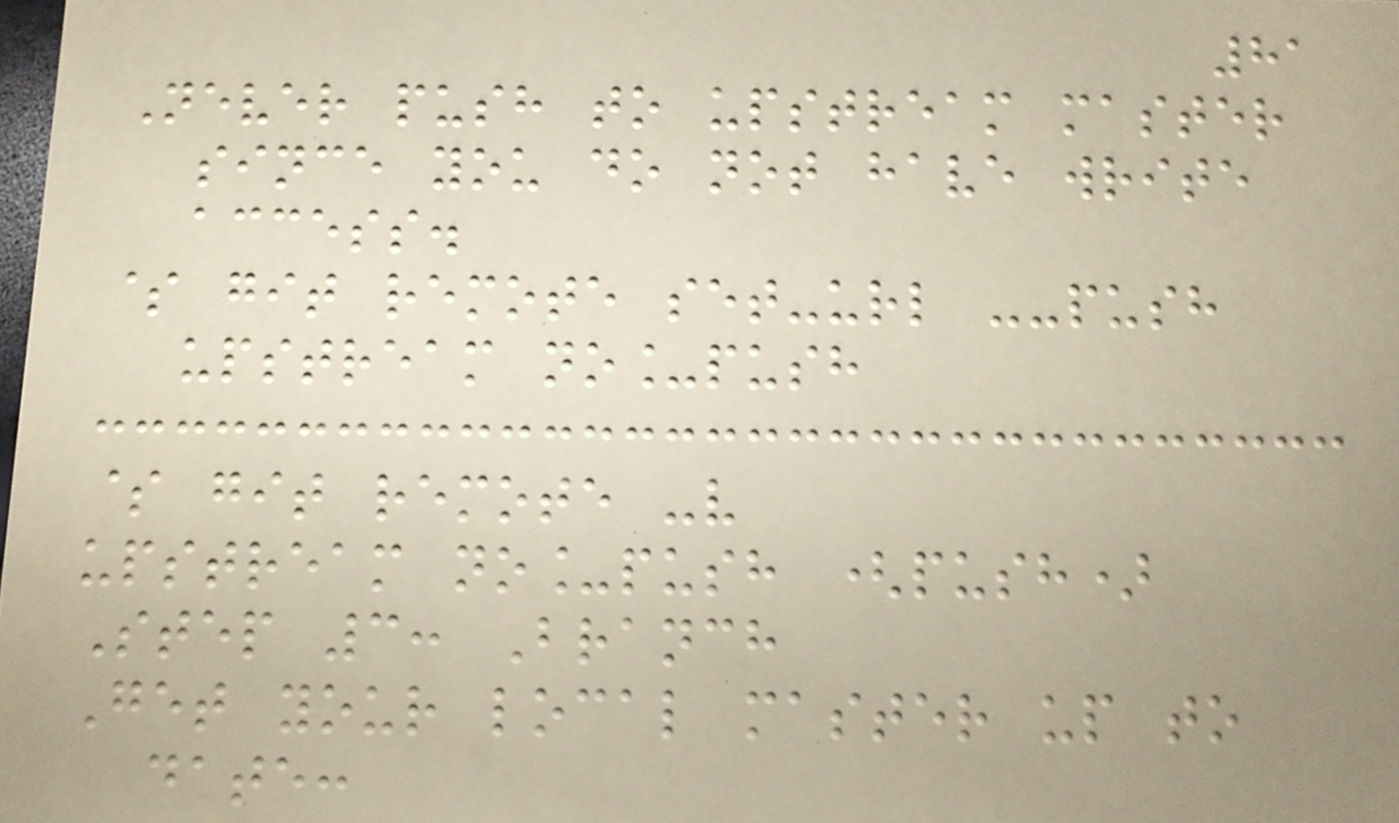81
Never push to upstream master
since you do not have write
access.
$ git remote set-url --push
upstream no_push
$ git remote -v
upstream no_push (push)
Step 3: Branch
Get your local master up to
date:
